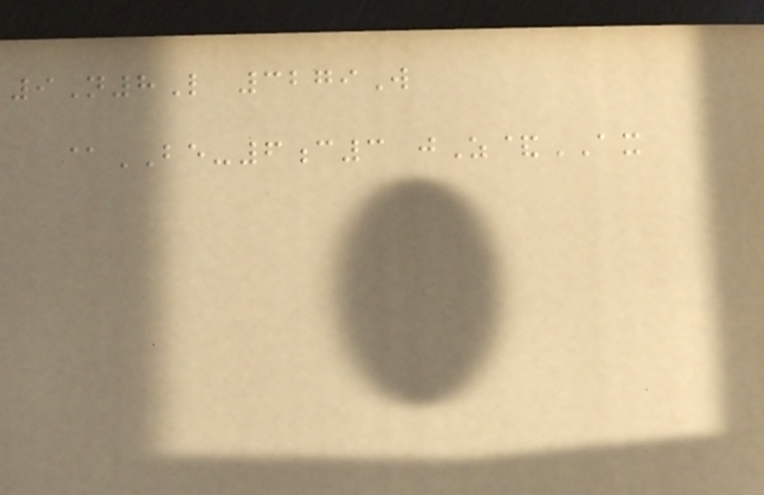9N8L 3279W
@BE-6c3 jZ&AX
